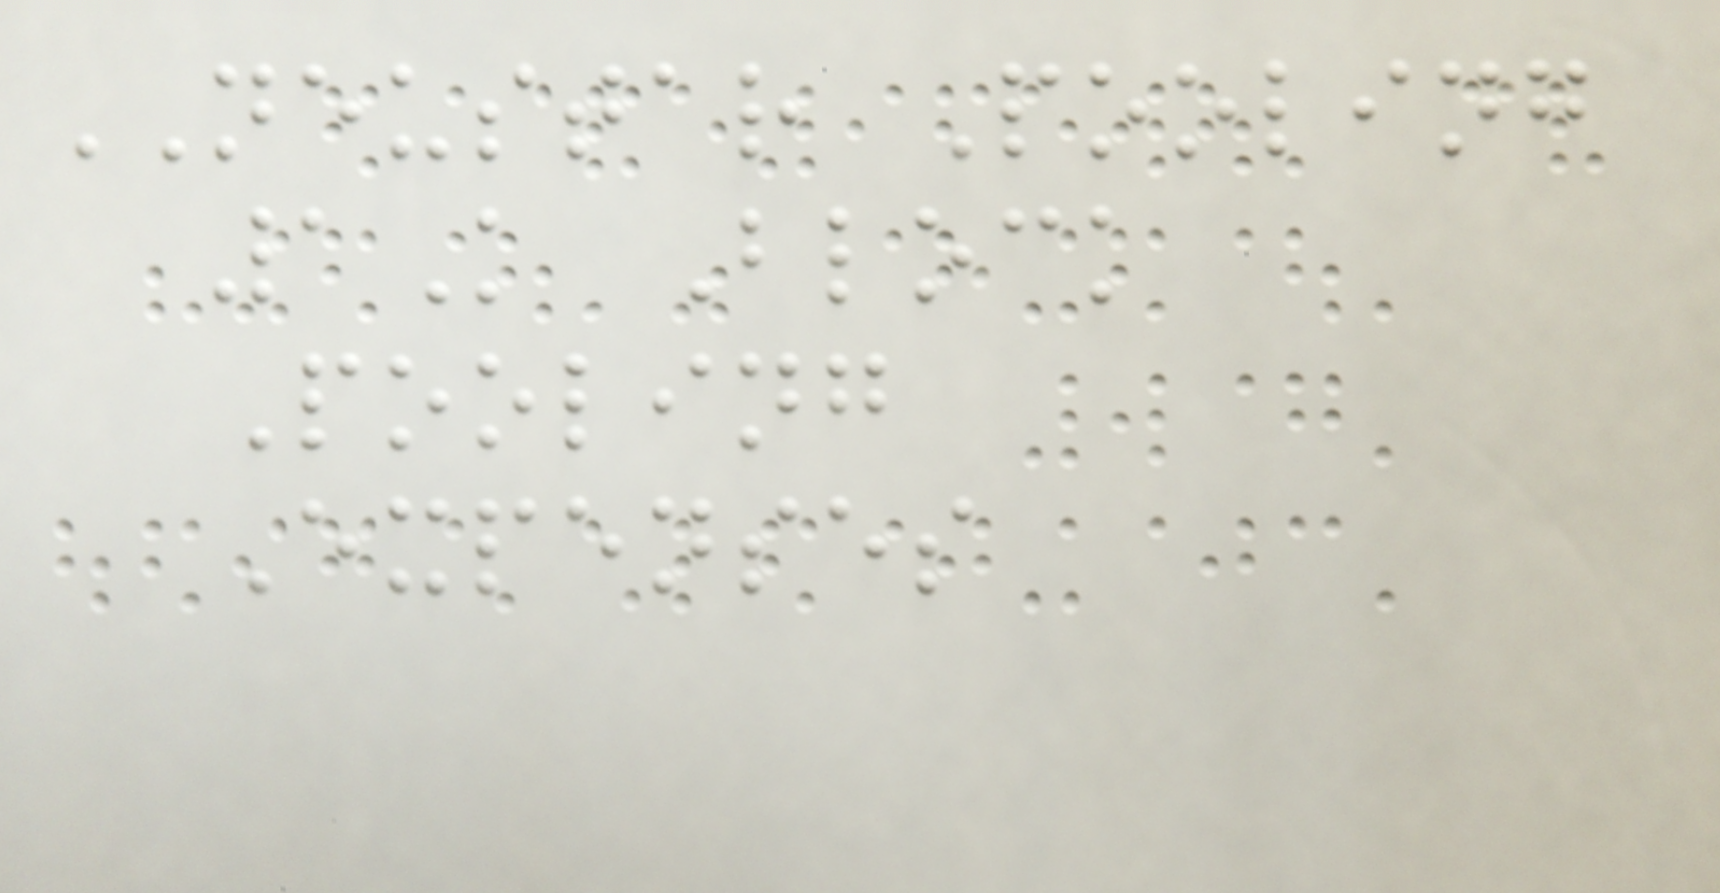NEUSTAR Pooling
1K Block
Pooling
Expenses
